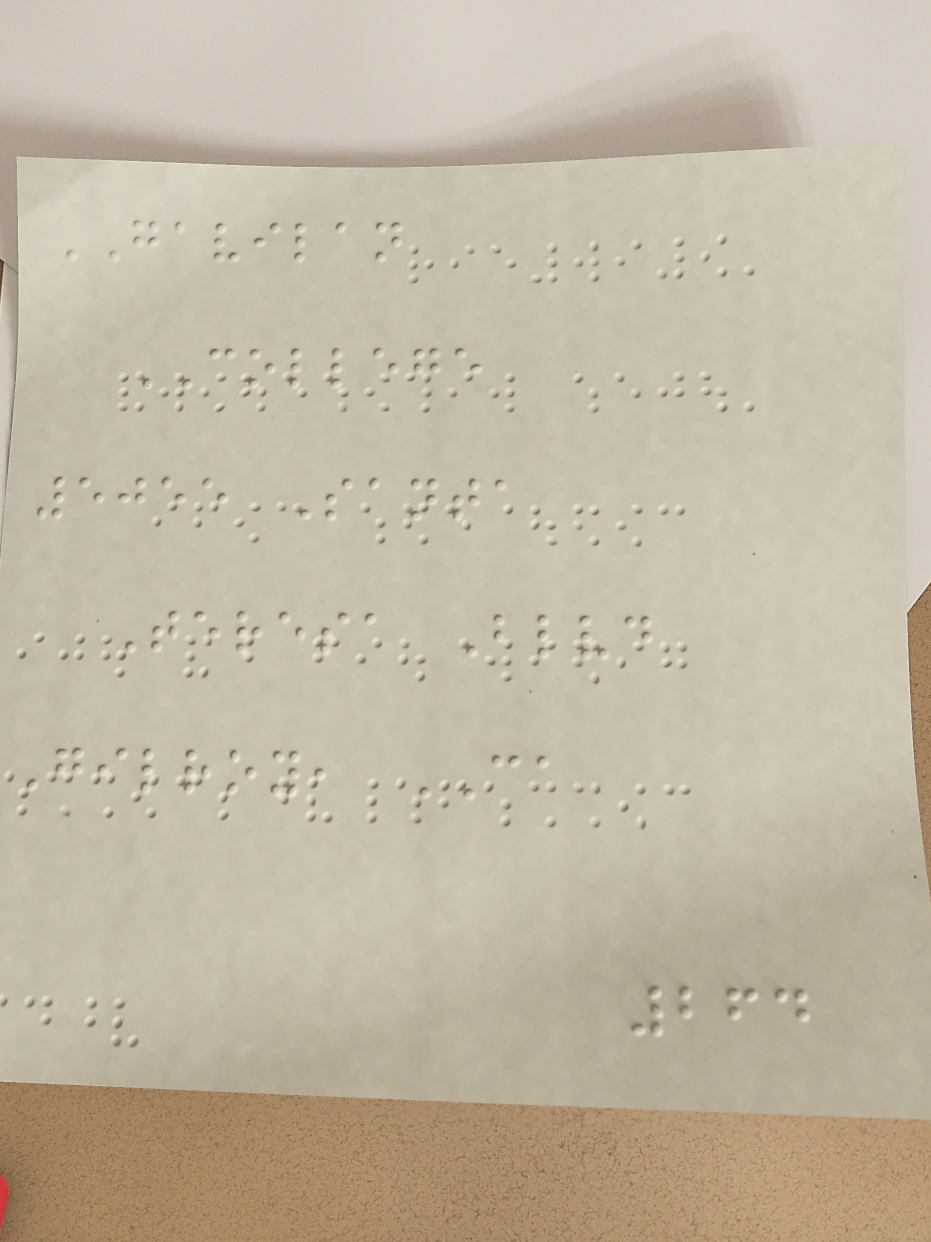GAVILAN
COLLEGE
5055 Santa
Teresa Blvd
Gilroy, CA
264
